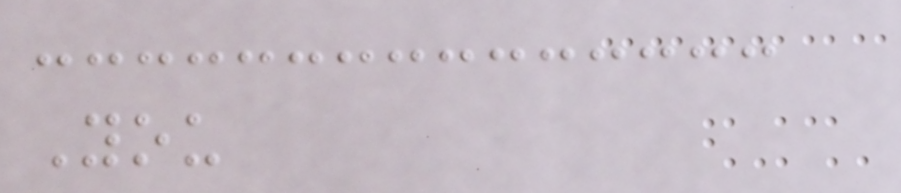You
